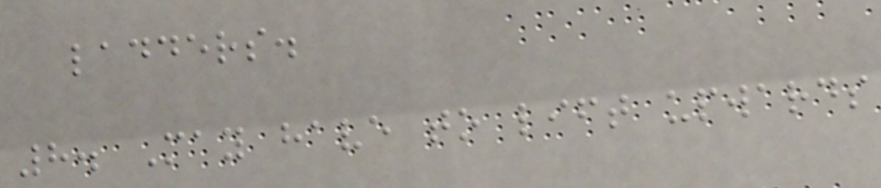ladders.
8. May have to lift upwards
